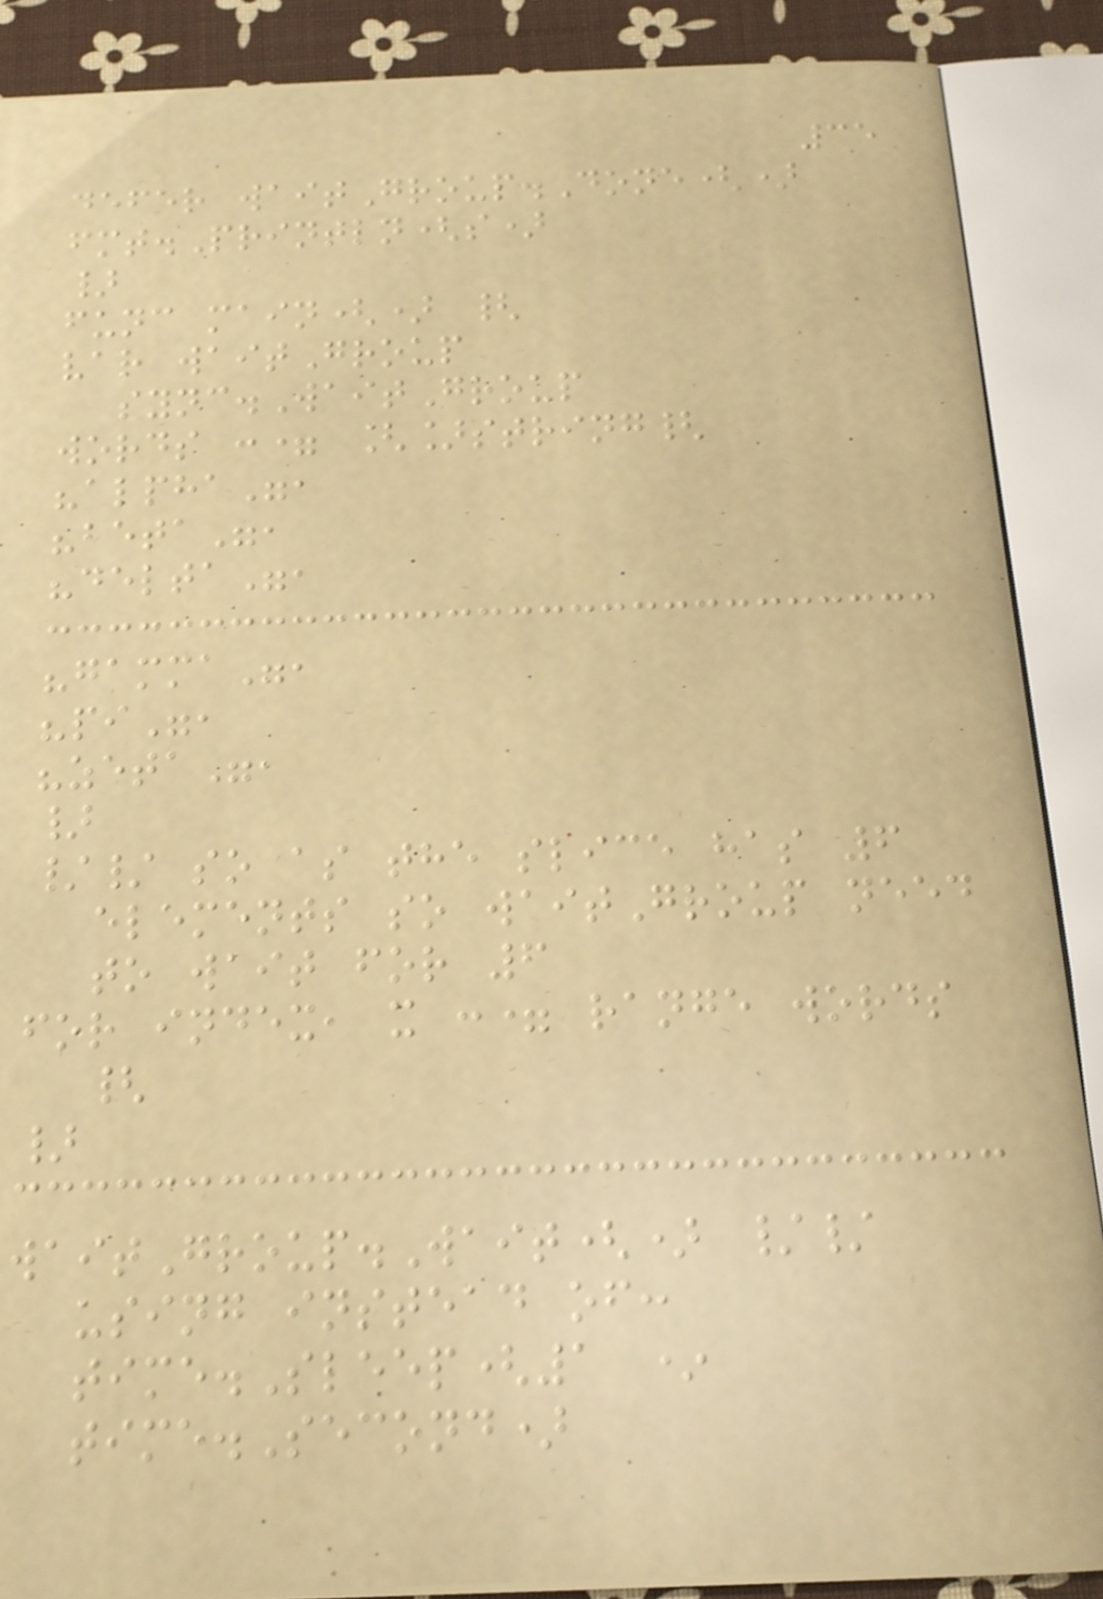35
defer waitGroup.Done()
fmt.Println(s)
}
func main() {
var waitGroup
sync.WaitGroup
words := []string{
"alpha",
"beta",
"delta",
"gamma",
"pi",
"zeta",
}
// so as the slice has 6
elements so waitGroup need
to wait for 6
for index, x := range words
{
}
waitGroup.Wait() //
using instead of:
time.Sleep(1 *
time.Second)
